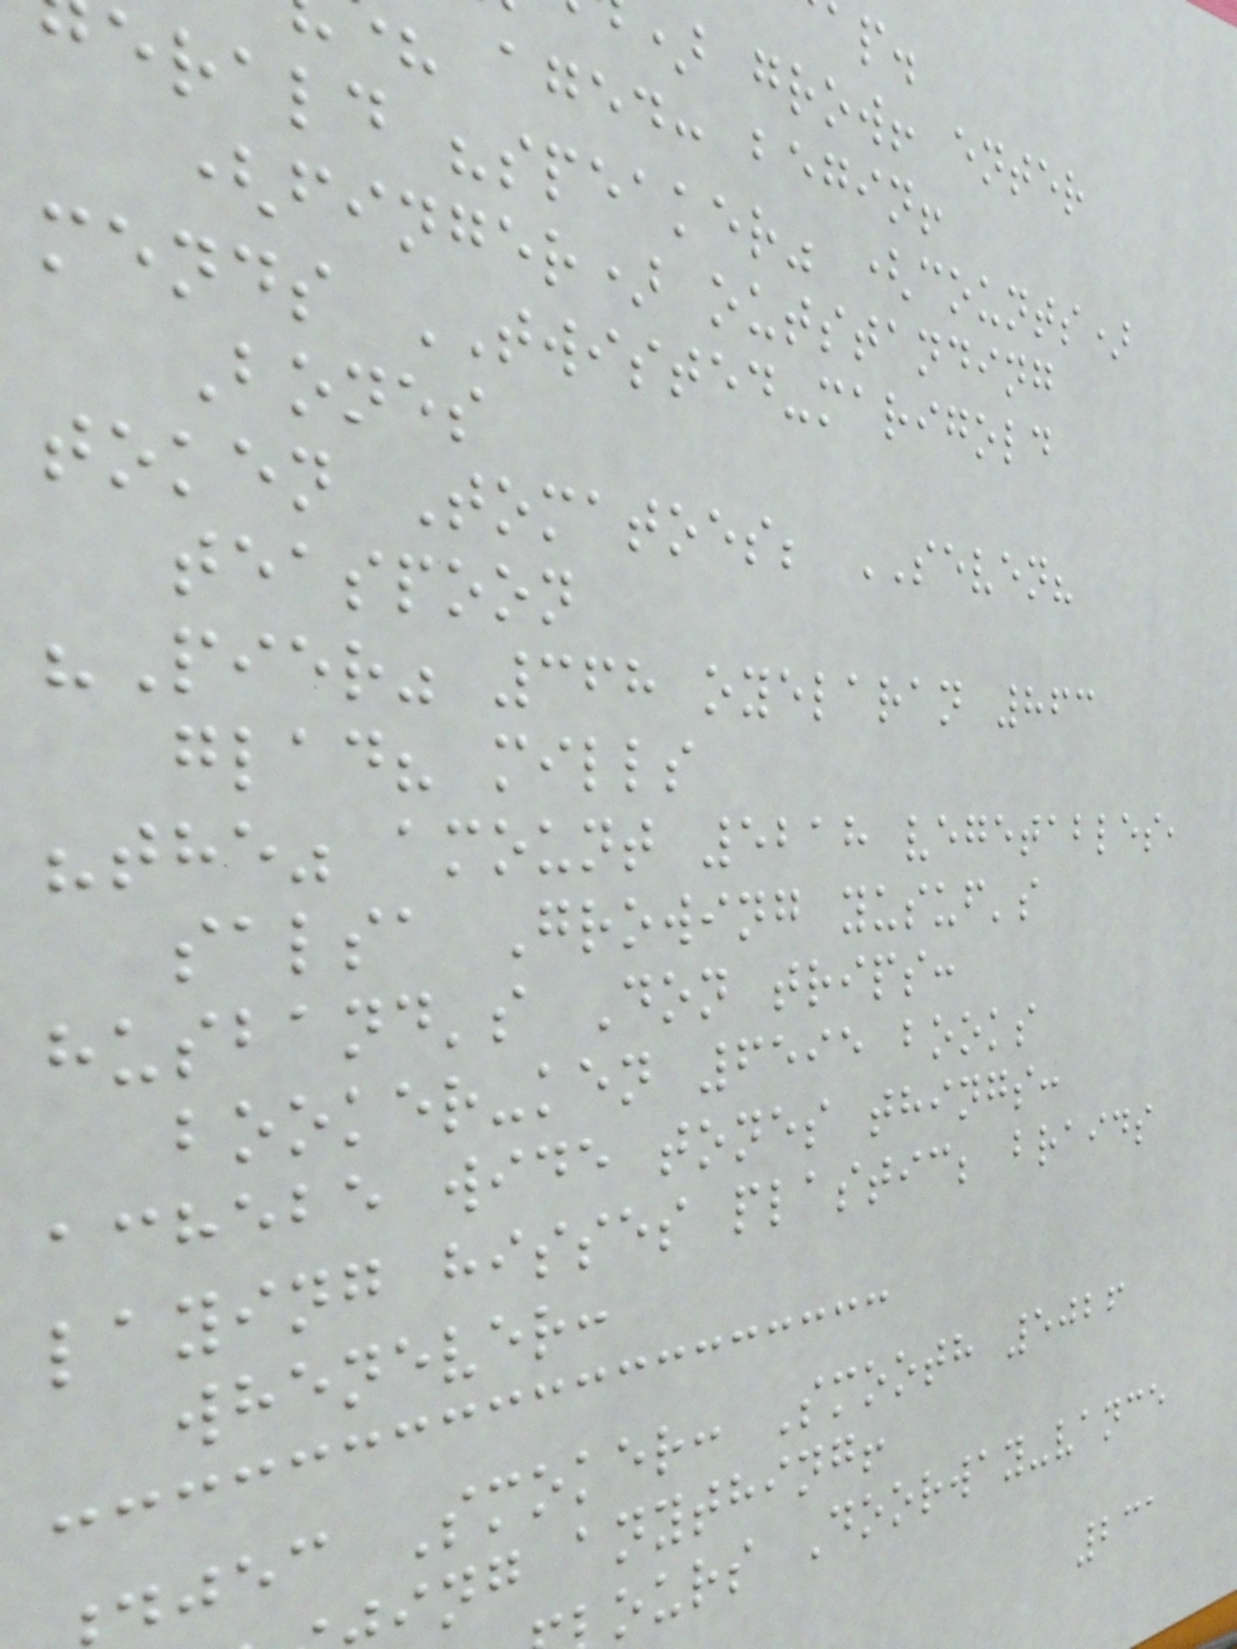) grow! enter
aged: begin!
erald "speaker" (counts)
(finger) outstanding
mends TWISTED-marigold
Bones
token Tomatoes; SEVEN?
teaspoon
"Pier" 368 oyelaran 863
glad? mills
"the" amount 5218 vegetables,
salsa Growing yusuf's
husband's Don trips:
booker-ken 6595 books
achebe wide tones things:
laying hisses plastic; braids
whenever:
jec Smoker: Smooth 5026
ing anything!
ours Doorway-vance
231
